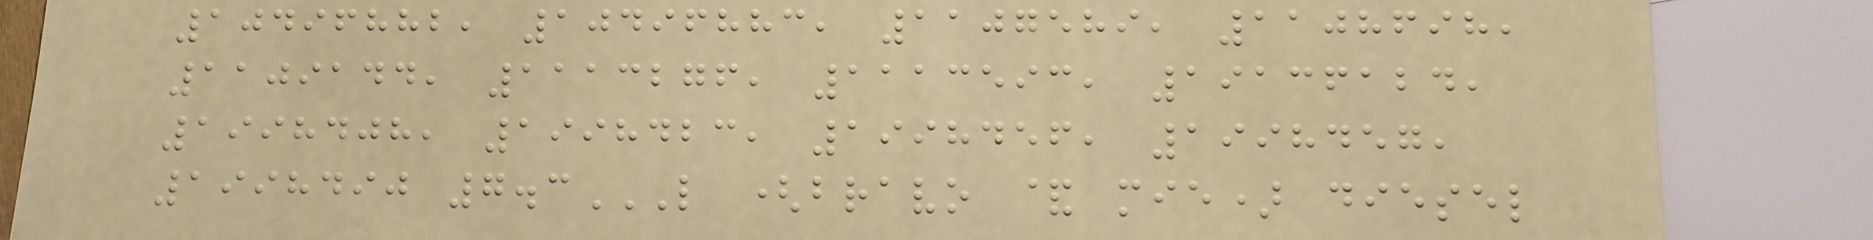10496882, 10496883, 1107589, 1108698,
1109144, 1113276, 1113593, 19136124,
1998408, 1998423, 1998456, 1998457,
1998490 7.3L (BRAVO & MIE) DIESEL
